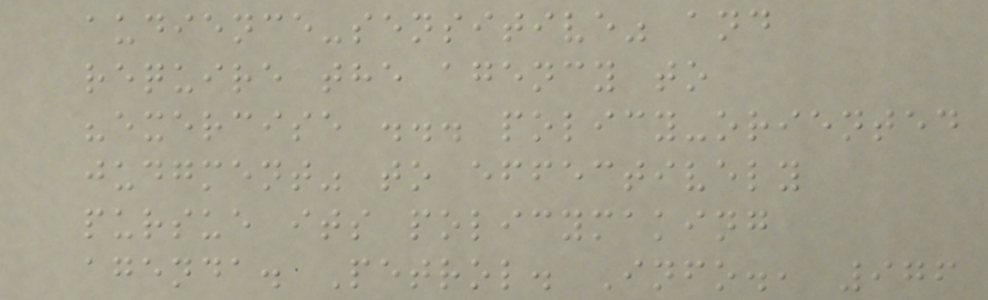audience-sensitive" and
require the agency to
"exercise ... policy-oriented
judgment" to effectively
pursue its policymaking
agenda. Petrol. Info., 976
